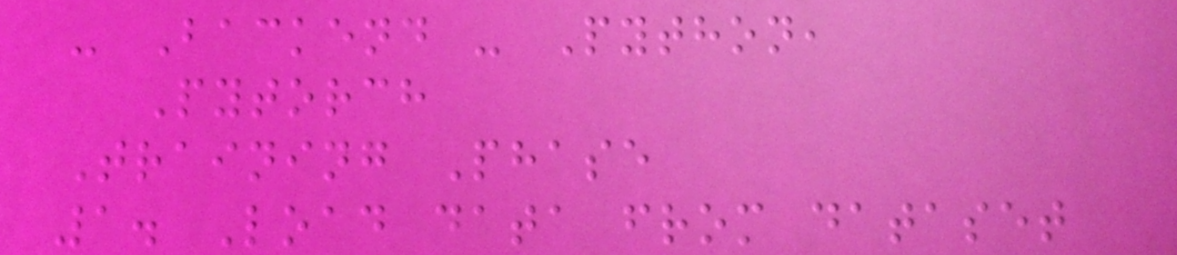- Backend - Python,
Pytorch
Training Phase
1. Load data from dataset
